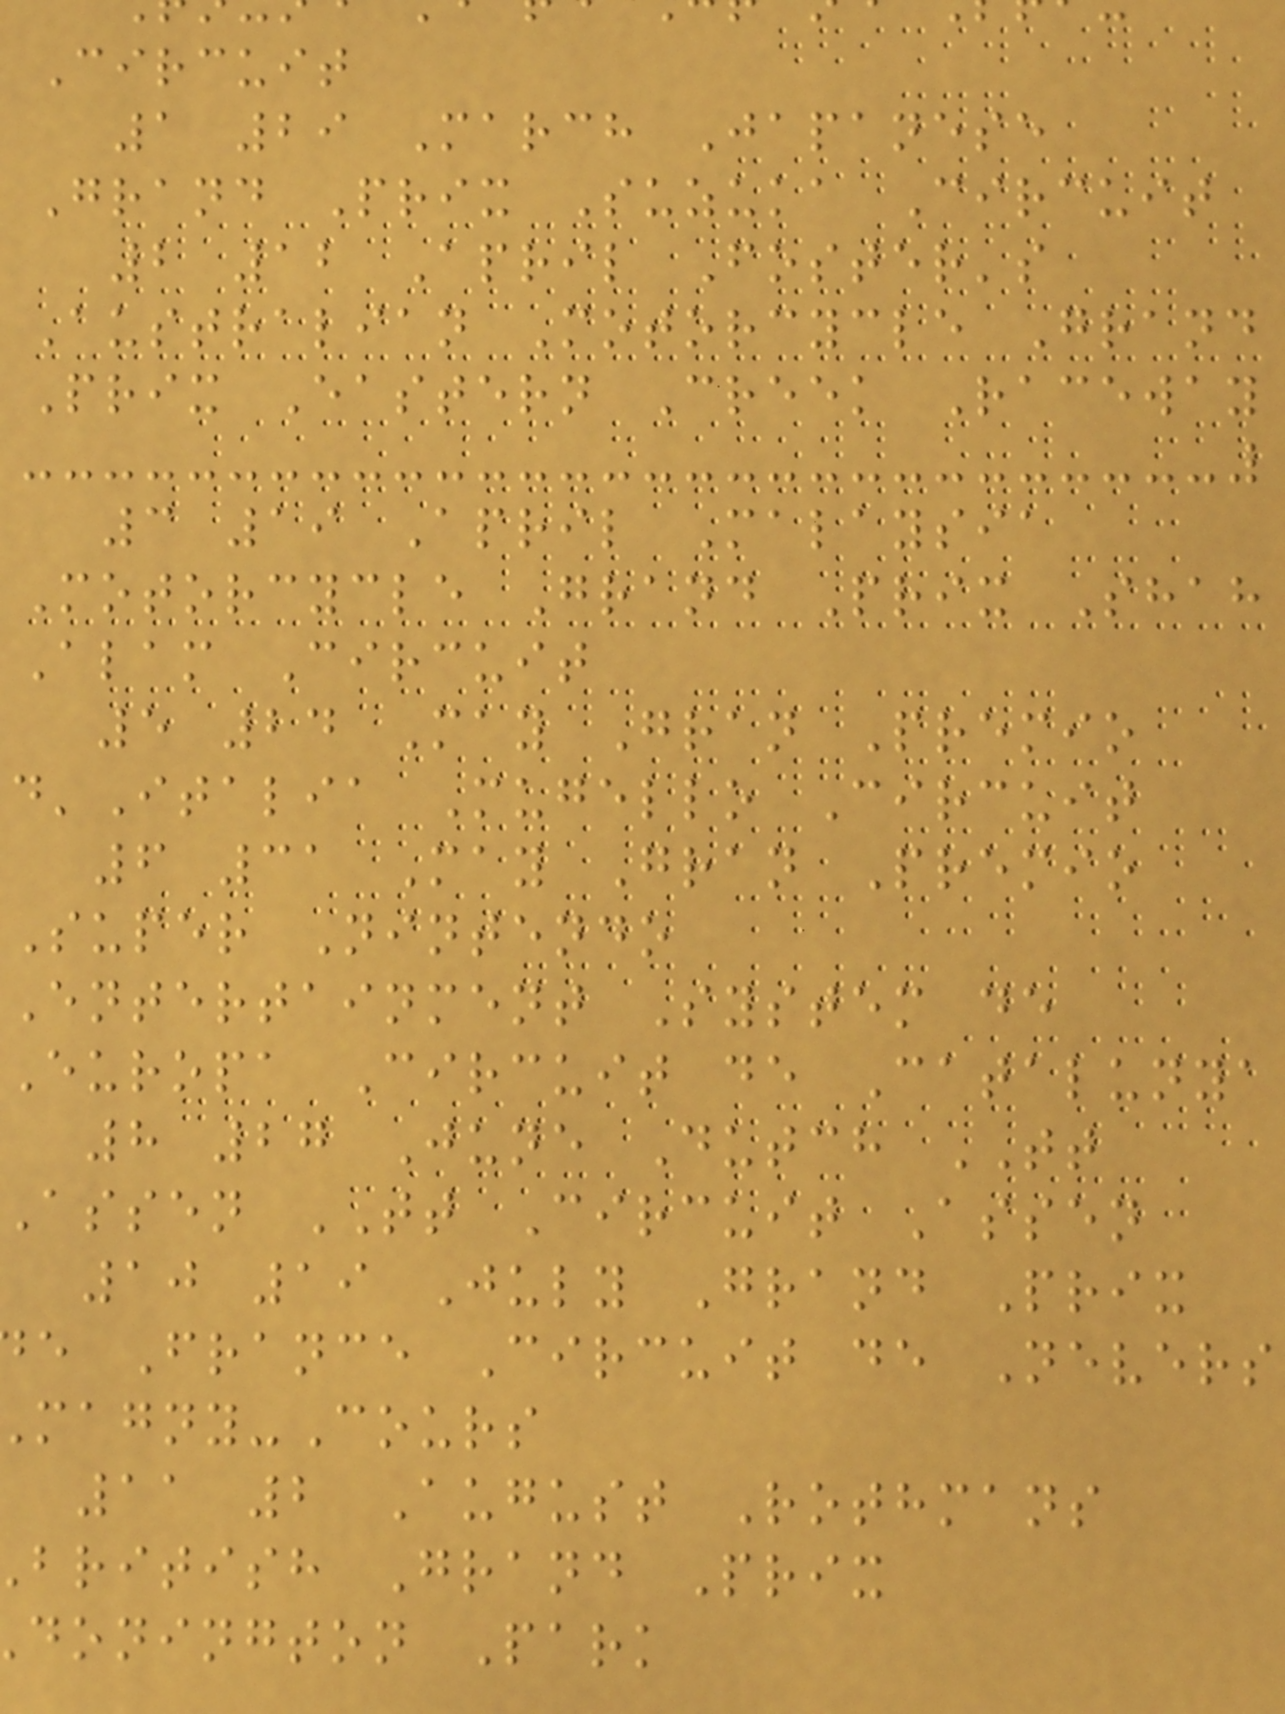Circuit
1 29 March Japanese
Grand Prix Suzuka Circuit
2 12 April Foster's
Australian Motorcycle Grand
Prix Eastern Creek Raceway
3 19 April Malaysia
Motorcycle Grand Prix Shah
Alam Circuit
5 24 May Gran Premio
d'Italia Mugello Circuit
6 31 May Gran Premio
Super Nintendo
Entertainment System de
Europa Circuit de Catalunya
8 27 June Dutch TT
assen TT Circuit Assen
10 19 July Grand Prix
e France Circuit de Nevers
agny-Cours
11 2 August Rothmans
british Grand Prix
donington Park
